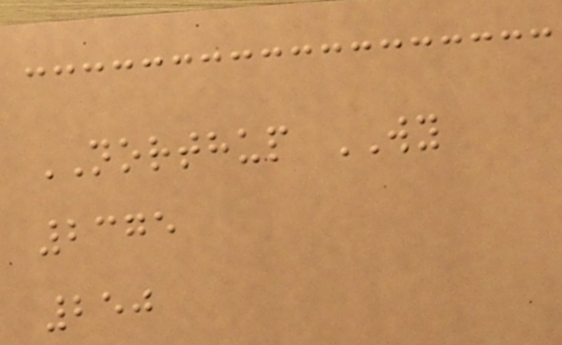NORTHUP WY
2375
250
